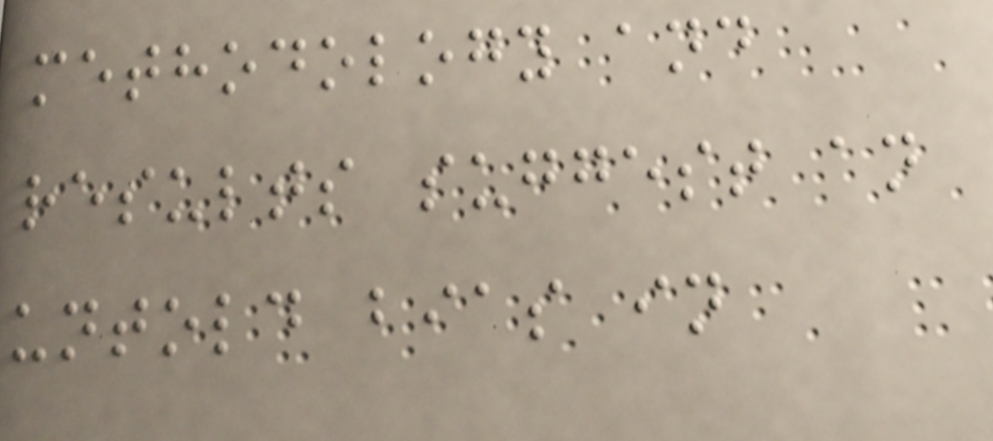methodology and
results suggest an
untold bias in
